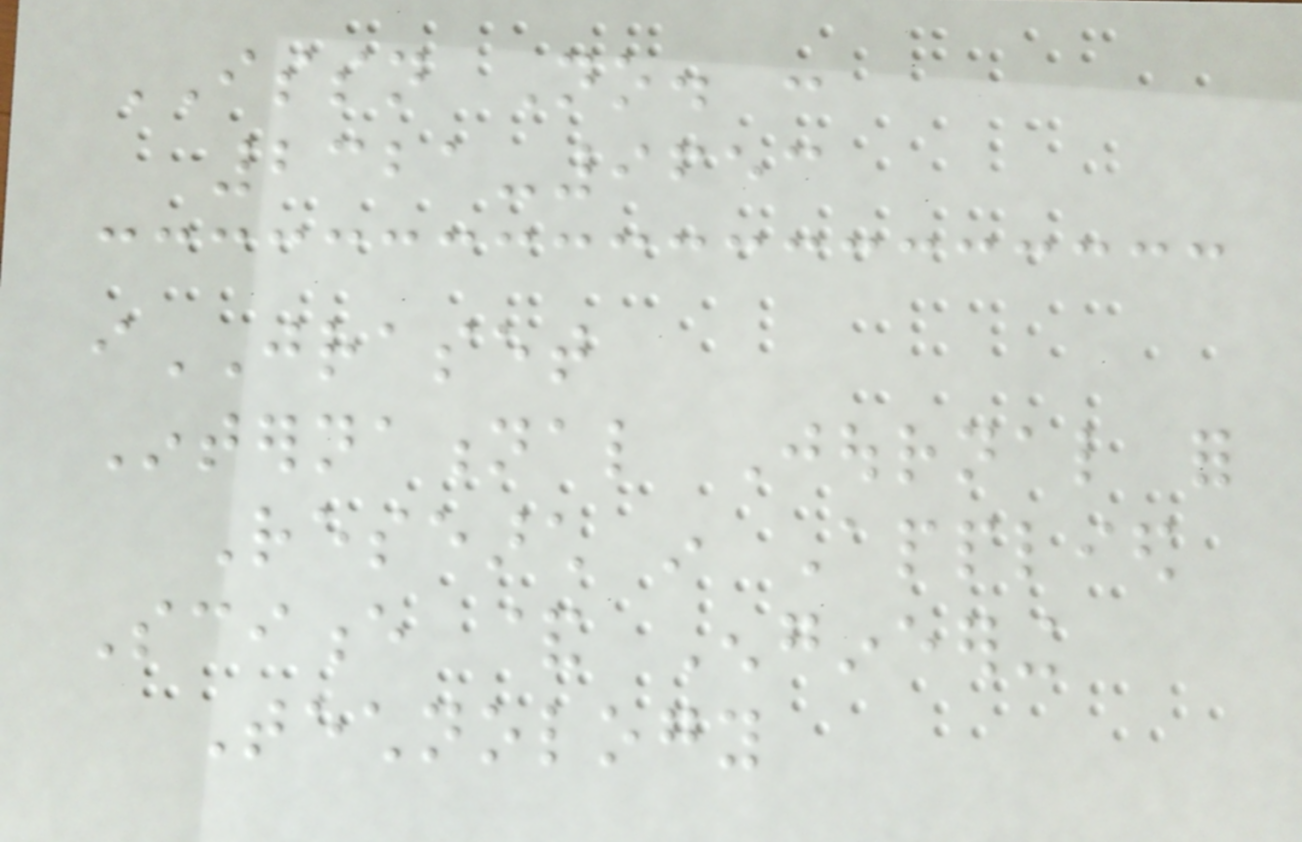ISSN No. :
2321-9653
iJRASET
International Journal for
Research in Applied
Science & Engineering
Technology
